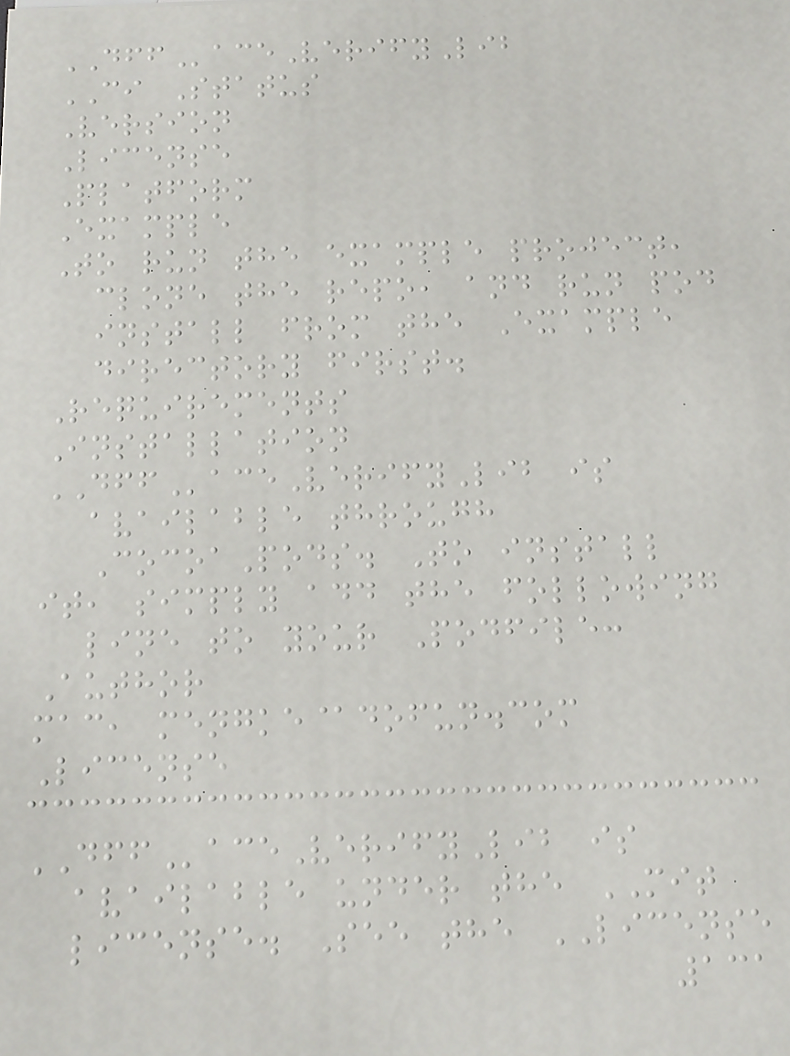DFFaceVerifyLib
CI Status
Version
License
Platform
Example
To run the example project,
clone the repo, and run pod
install from the Example
directory first.
Requirements
Installation
DFFaceVerifyLib is
available through
CocoaPods. To install
it, simply add the following
line to your Podfile:
Author
mac, mengke@dofun.com
License
DFFaceVerifyLib is
available under the MIT
license. See the LICENSE
131
